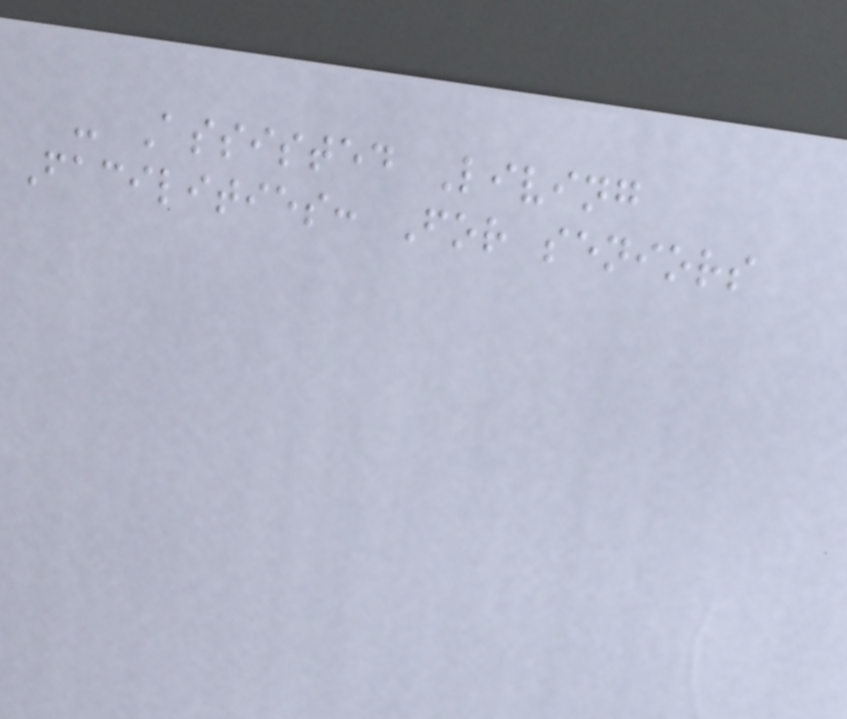- Assisted Living
Facilities: For seniors
